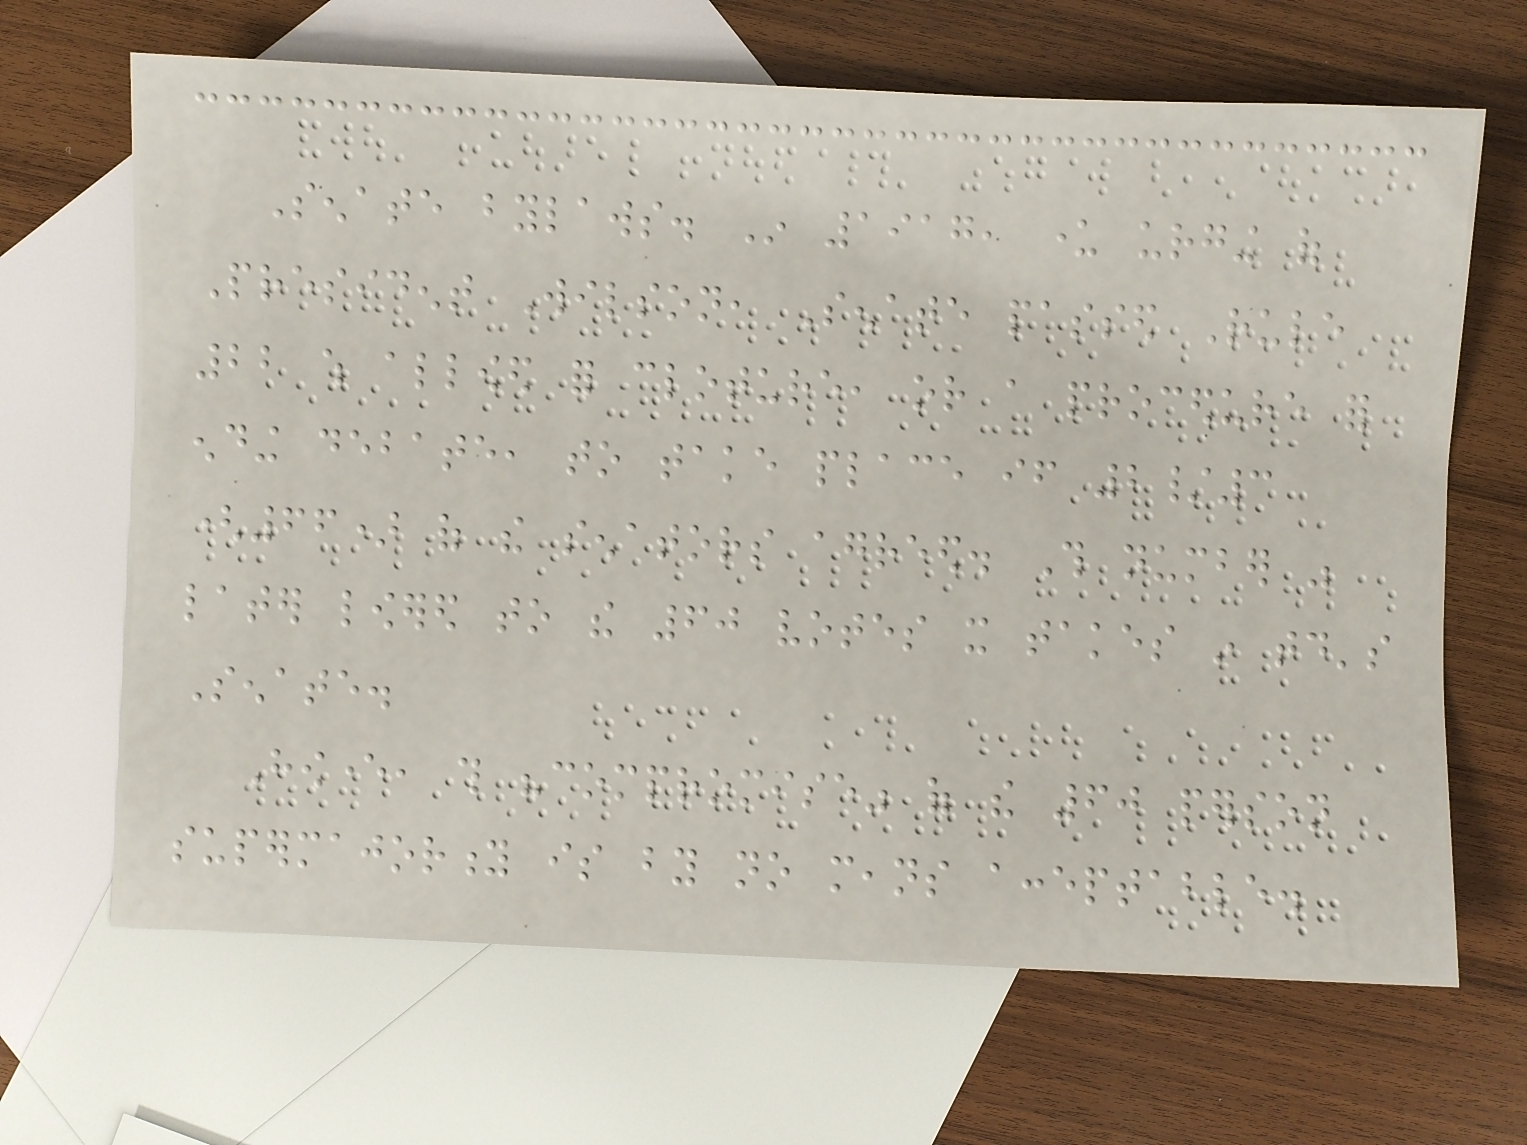Senate bylaws. In 1917, under urging of
President Wilson, Senate passed Rule
22 which allowed for cloture, or a procedure for
ending debate, to take place if 2/3
(66) of the senators agreed. This number was
later lowered to the 60 votes it takes in today's
Senate.
However, this "compromise" of the 60 person
supermajority is by no means acceptable.
